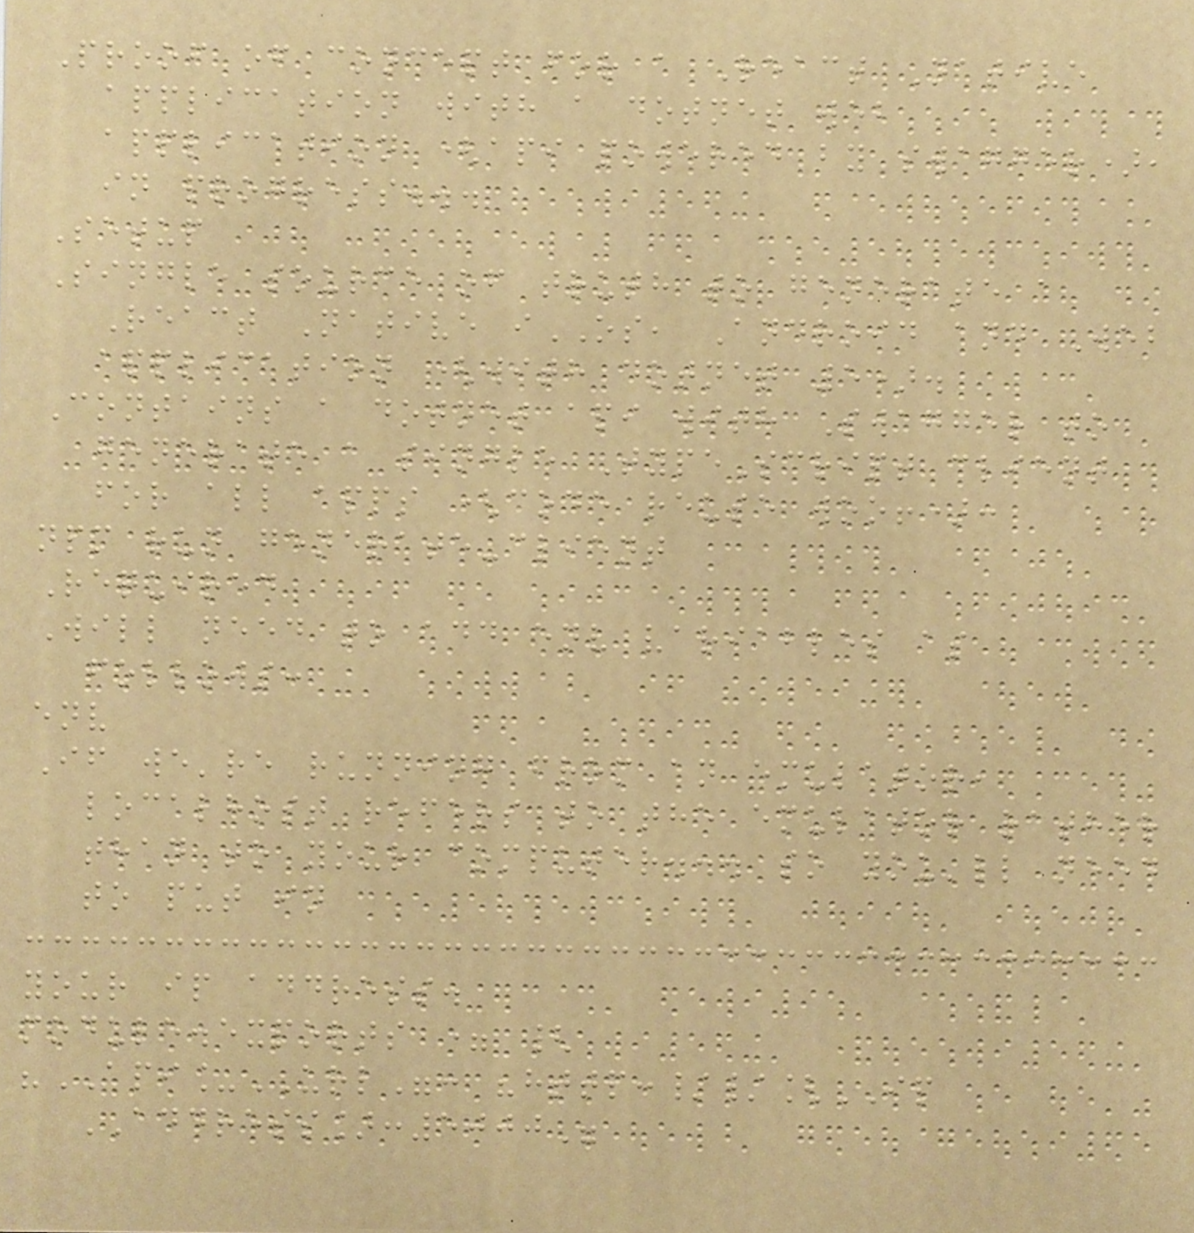Proof of concept for a React Native
application with a dotnet web
application (api powered by swagger),
in progress...
Setup
Single source of truth to generate a
React Native iOS, Android and Web
application (with dotnet 5).
Contains a dotnet api with Swagger to
generate a single TypeScript client
for all apps (code reuse woo!):
npm run generate-client
Required
Will need to add env variables as
follows:
env
If we're running from an emulator,
localhost refers to the emulator rather
than to your computer... so you'll need
to put in
your ip address.
module.exports = {
"API_URL": "http://[IP
ADDRESS]:5000"
